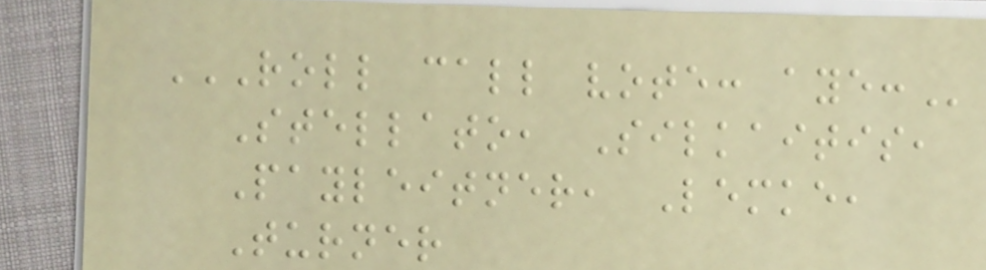ROLL CALL VOTE: AYE:
Stellato, Silkaitis,
Payleitner, Lemke,
Turner
